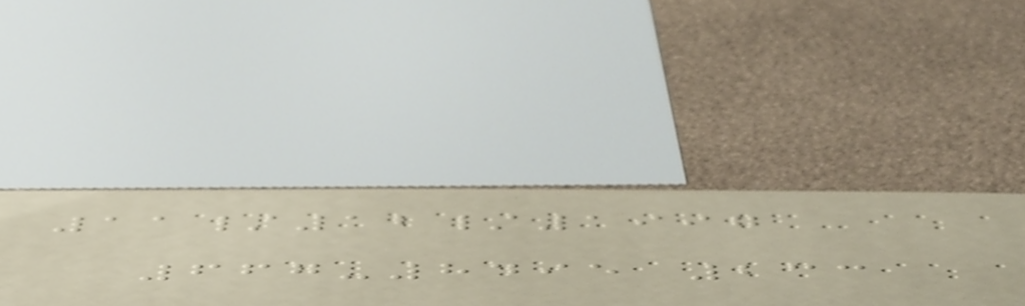11/12/1997
667-8495 233
